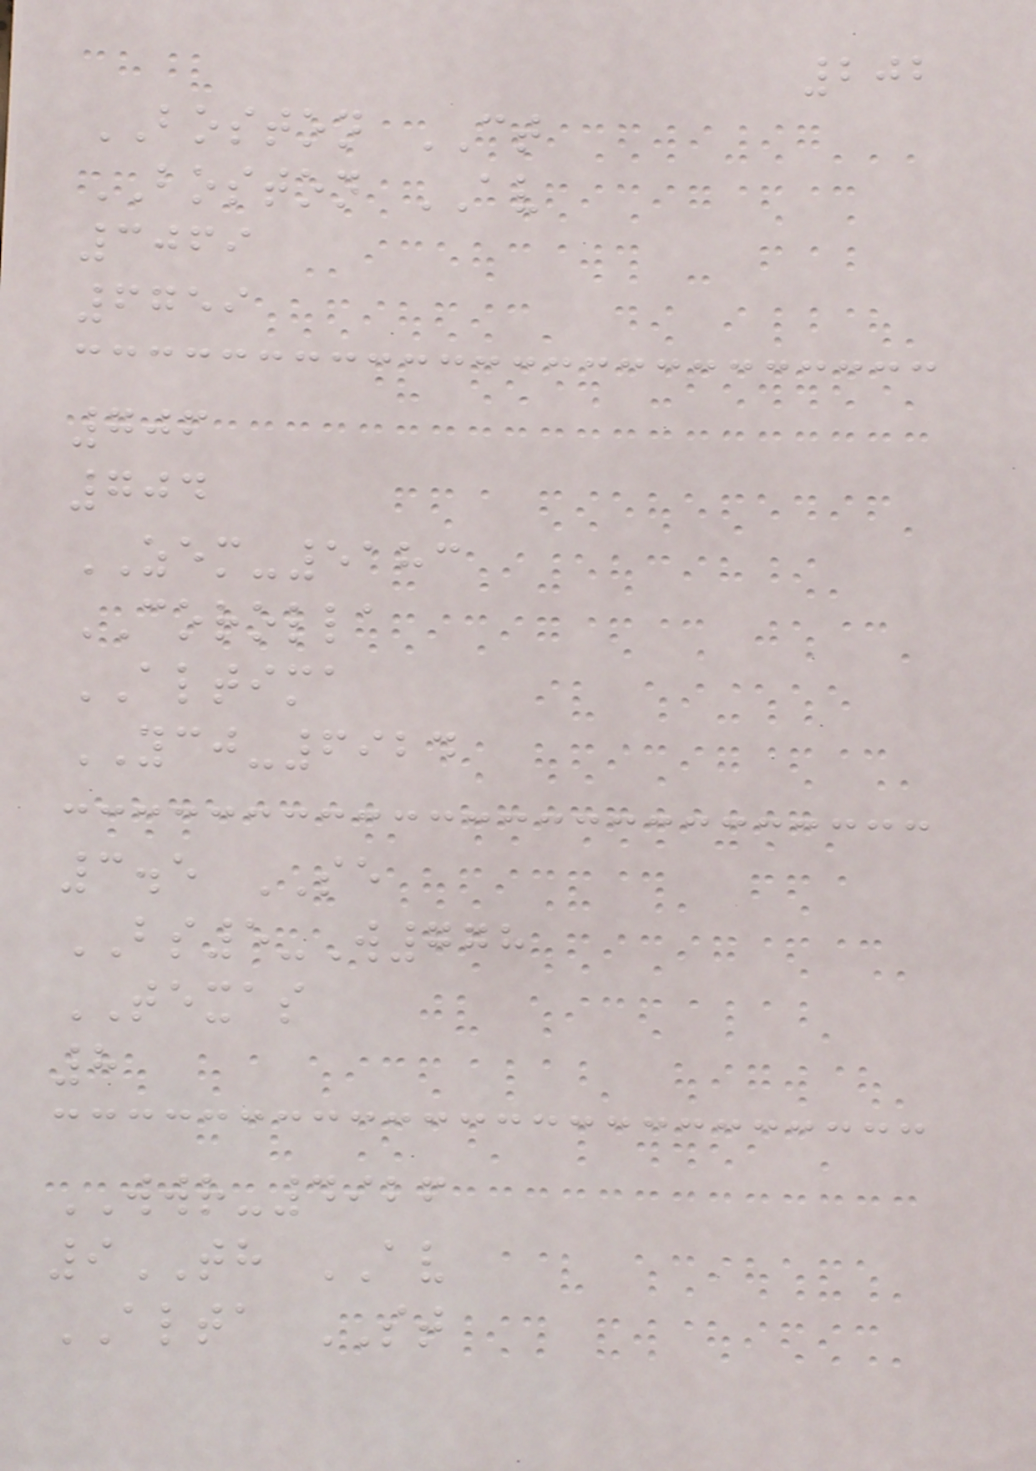202
BOSTON CT
BOSTON AV
3069
6759
706
704
ZEM-5183
COROLLA
ALTIMA
YCJ-6924
3.5 SE
BS5-W778
TEXAS
8
WWR-4926
9TH AV
ALTA ST
